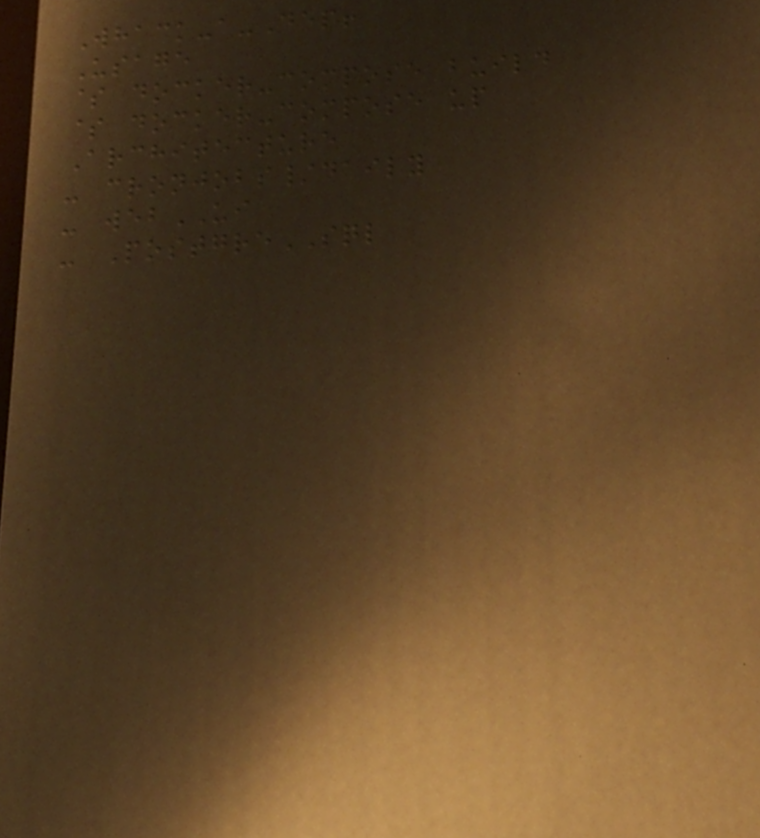Whack-a-Dep!
Usage
$ docker-compose build
$ docker-compose up
Architecture
- cronjobs/daily
- webUI
- PostgreSQL
